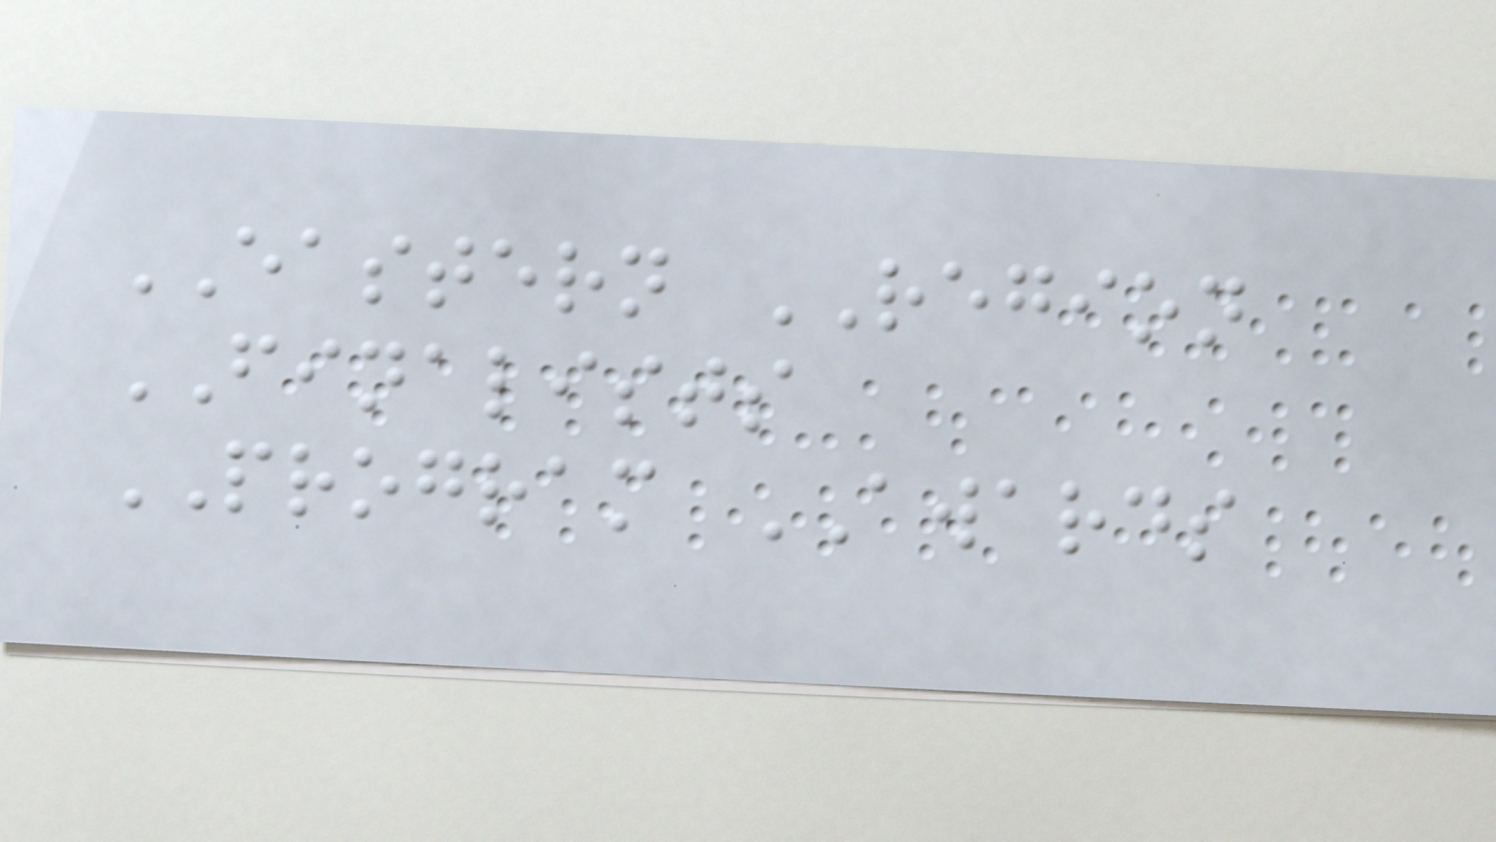EASTERN REGION
FINALISTS
PROGRAM AWARDS
